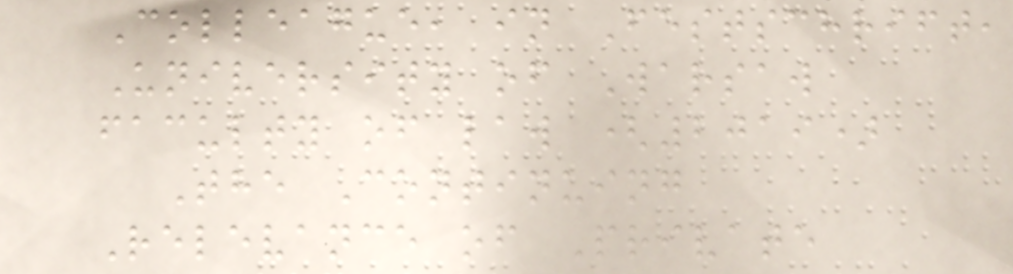Colleague, in Festschrift,
University of Warsaw
faculty of law (2019)
The Continuing
Relevance of Private
